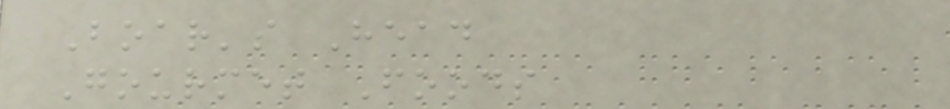Boar's Head
Gourmet Foods
